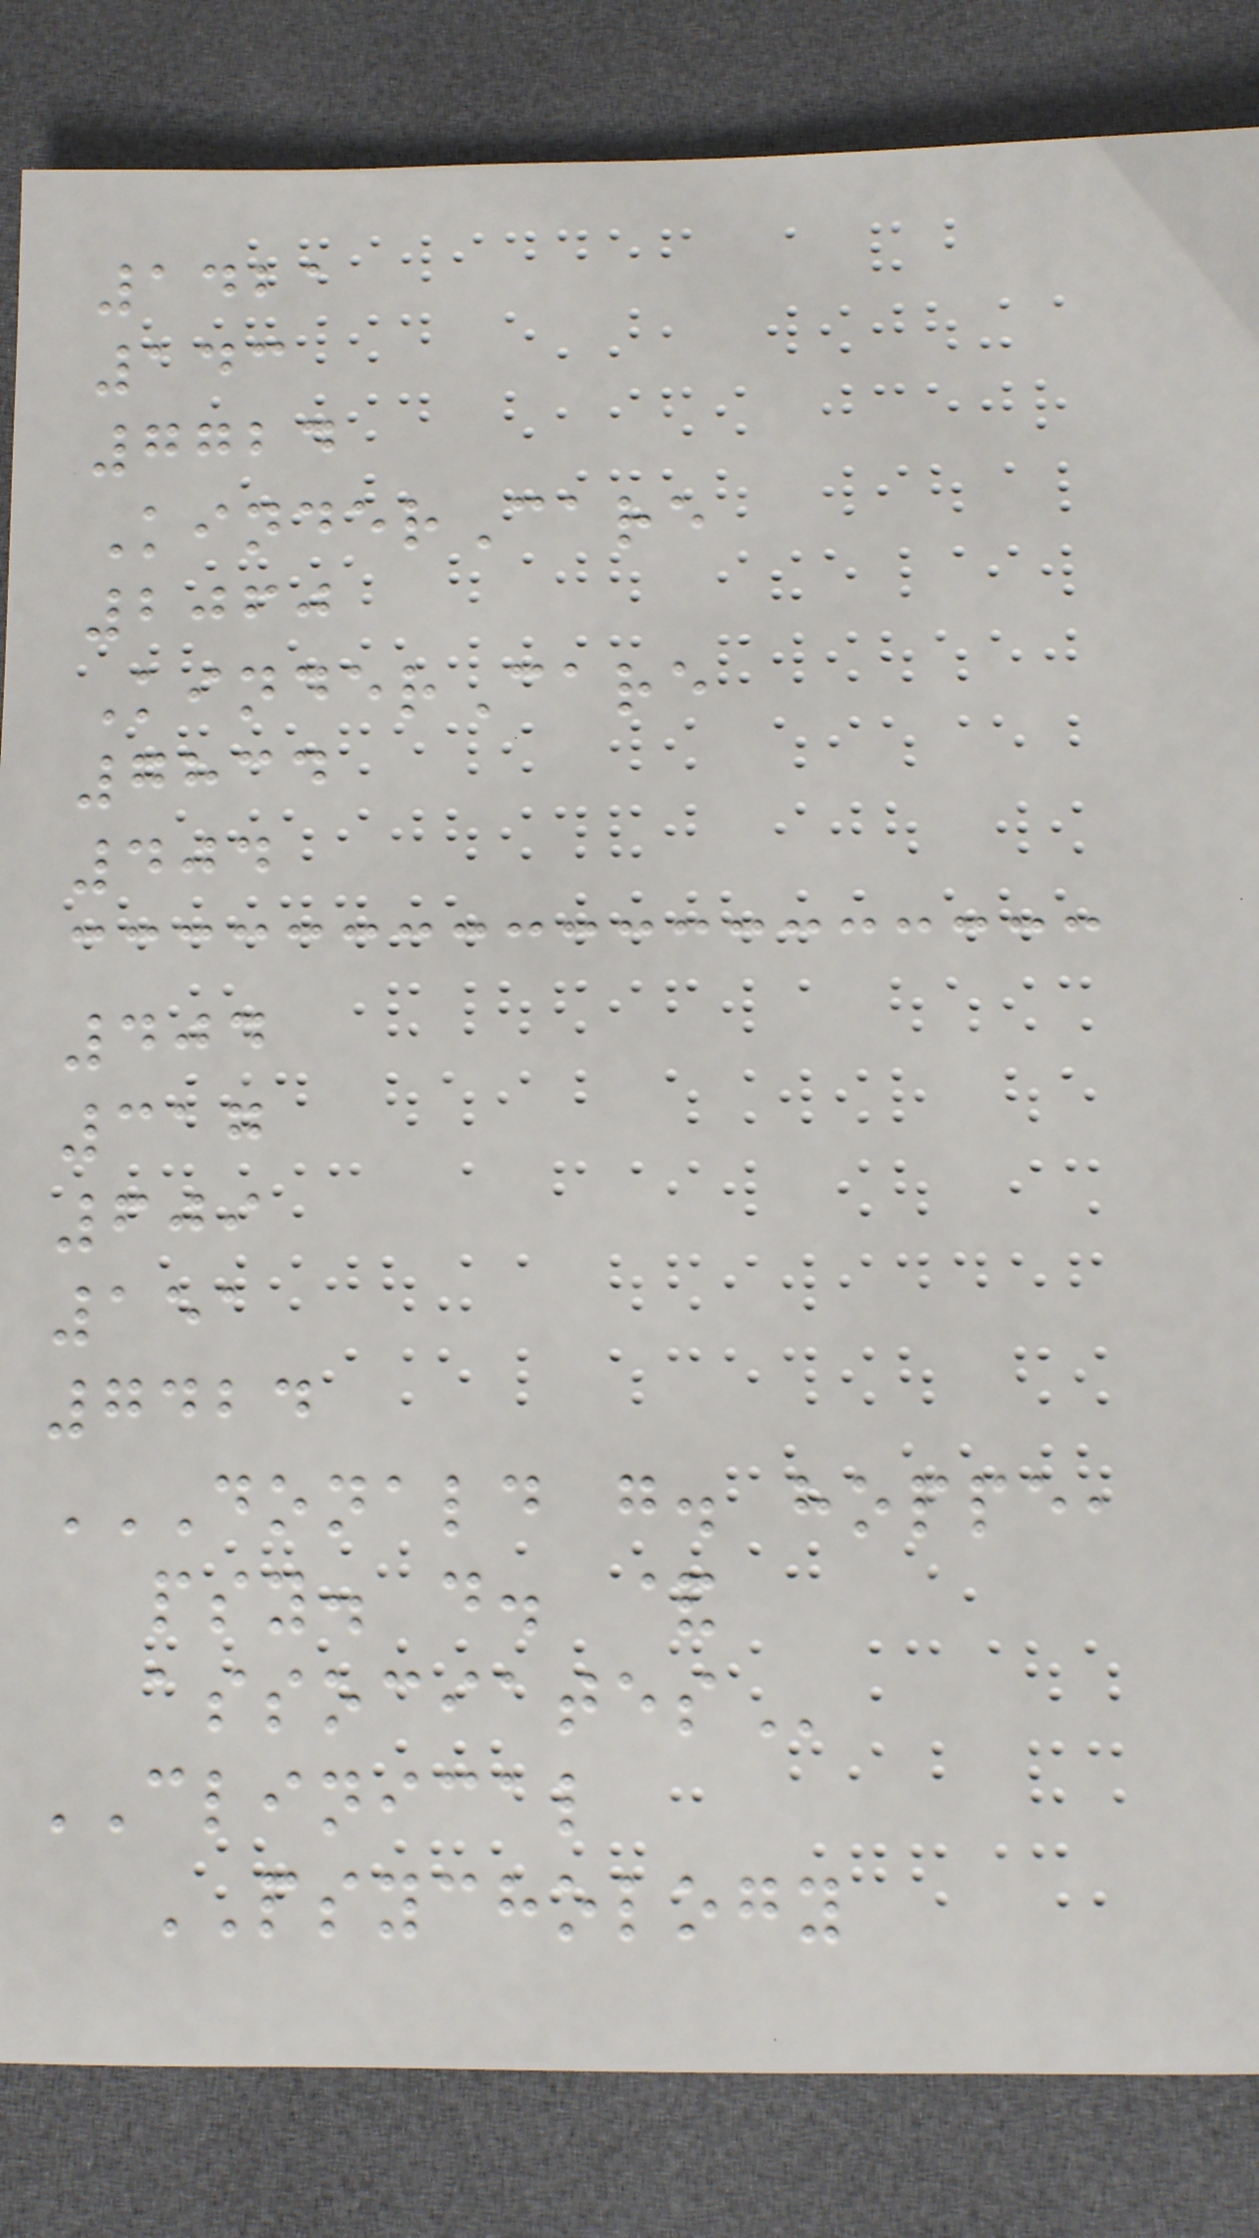1421
143
7724
KinderCare
2060
KinderCare
7834
404
404
317
609
151
7424
DONALD G. HOPPE,
PSY. D. &
ASSOCIATES
CLINICAL
PSYCHOLOGY
